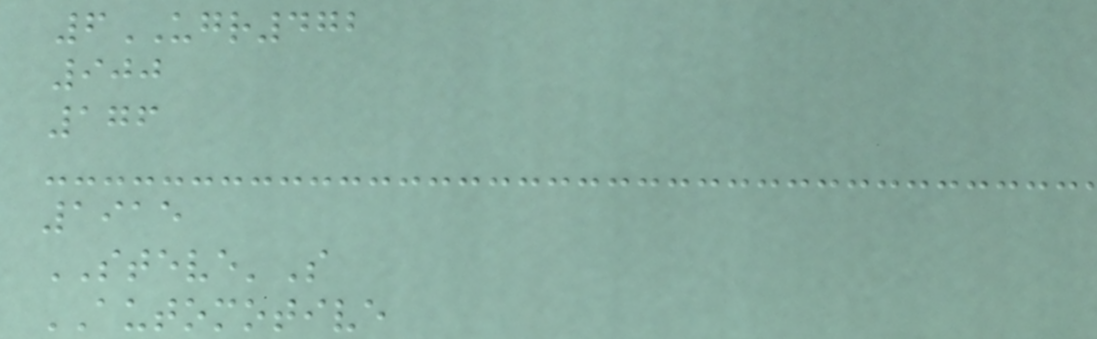6UGR472
900
176
1915
STEVE'S
AUTOMOTIVE
